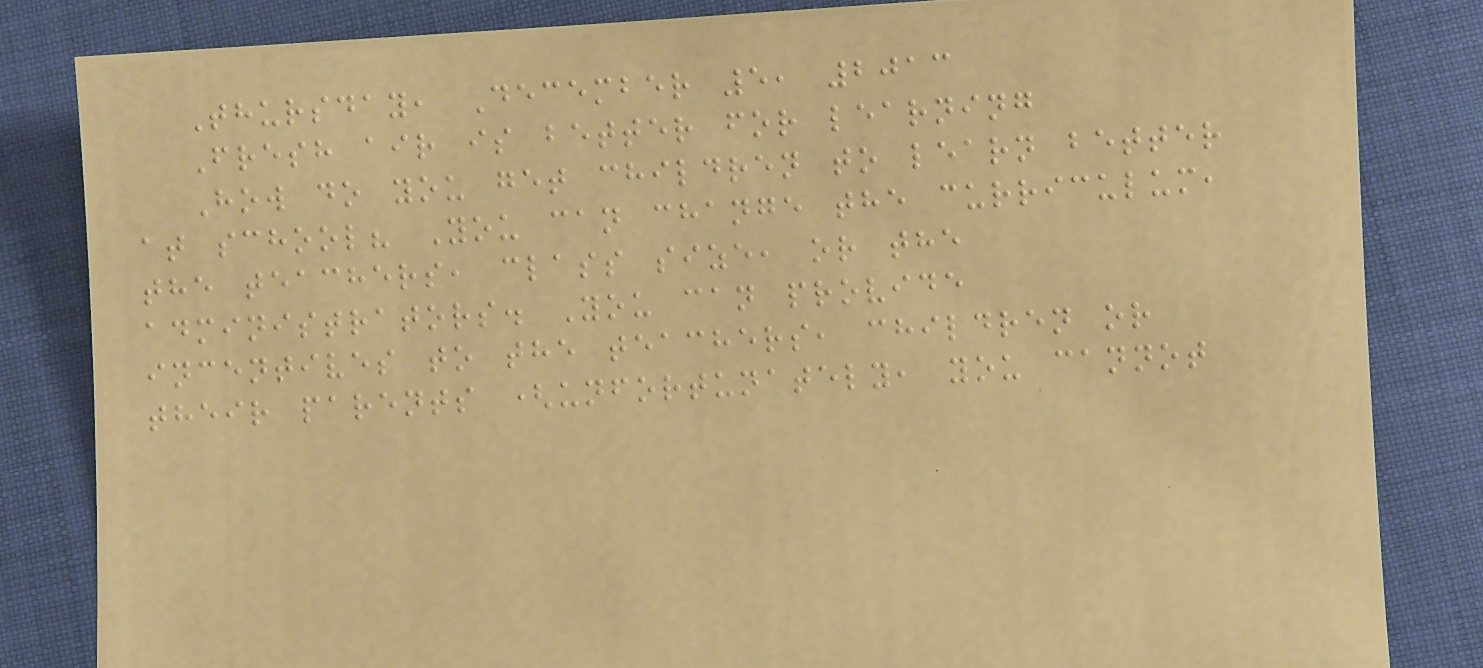Thursday, December 5, 2013
Fresh air is better for learning
How do you get children to learn better
at school? You can change the curriculum,
the teachers, class size, or the
administrators. You can provide
incentives to the teachers, children or
their parents (unfortunately, you cannot
